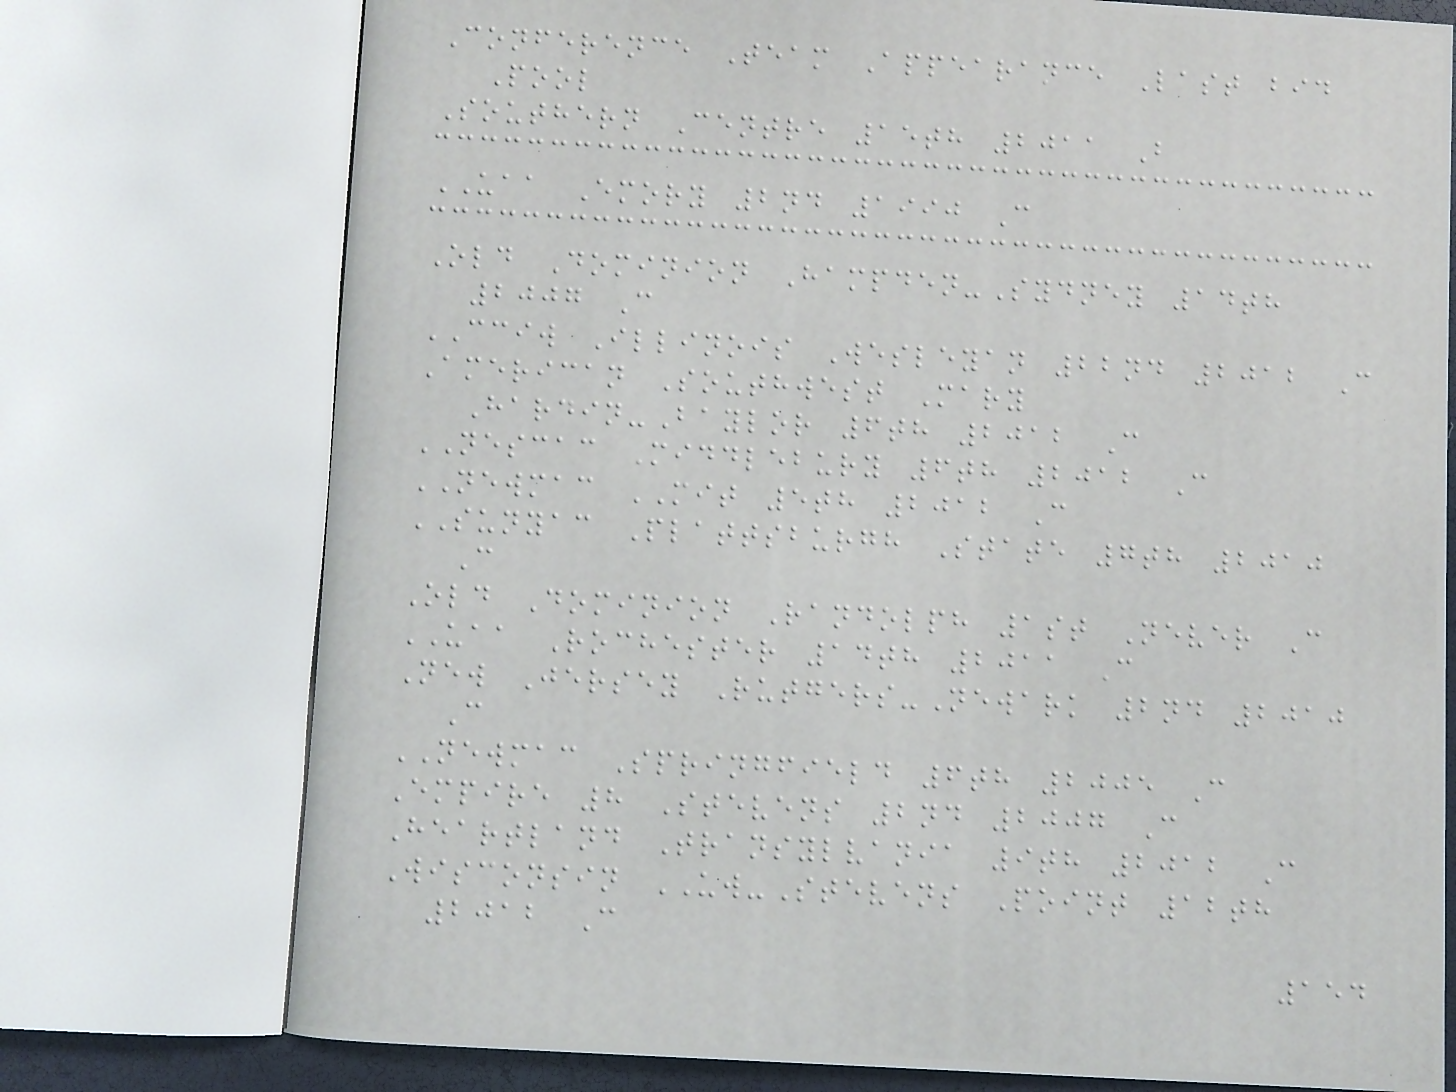Conference Team Appearance Last bid
Pool
Southern Centre 15th 2011 B
UAA Emory 2nd 1990 C
Old Dominion Hampden-Sydney 14th
2007 C
CCIW Illinois Wesleyan 22nd 2012 C
American Southwest Mary
Hardin-Baylor 6th 2012 C
NESCAC Middlebury 6th 2012 C
NEWMAC MIT 5th 2012 C
SUNYAC Plattsburgh State 7th 2010
C
Old Dominion Randolph 1st Never C
UAA Rochester 14th 2011 C
New Jersey Rutgers-Newark 2nd 2010
C
NEWMAC Springfield 6th 2005 C
Empire 8 Stevens 2nd 2007 C
Heartland Transylvania 9th 2012 C
Wisconsin UW-Stevens Point 12th
2012 C
154
